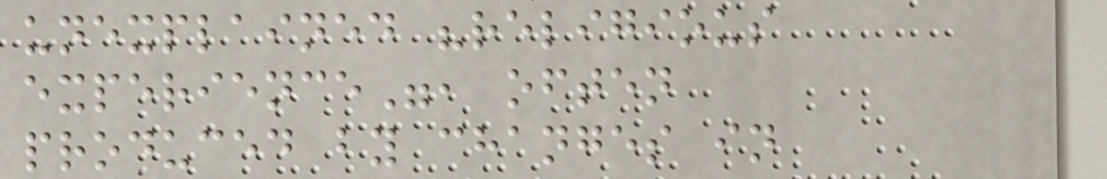unexplained "religious
experience", often
produced by changes in
